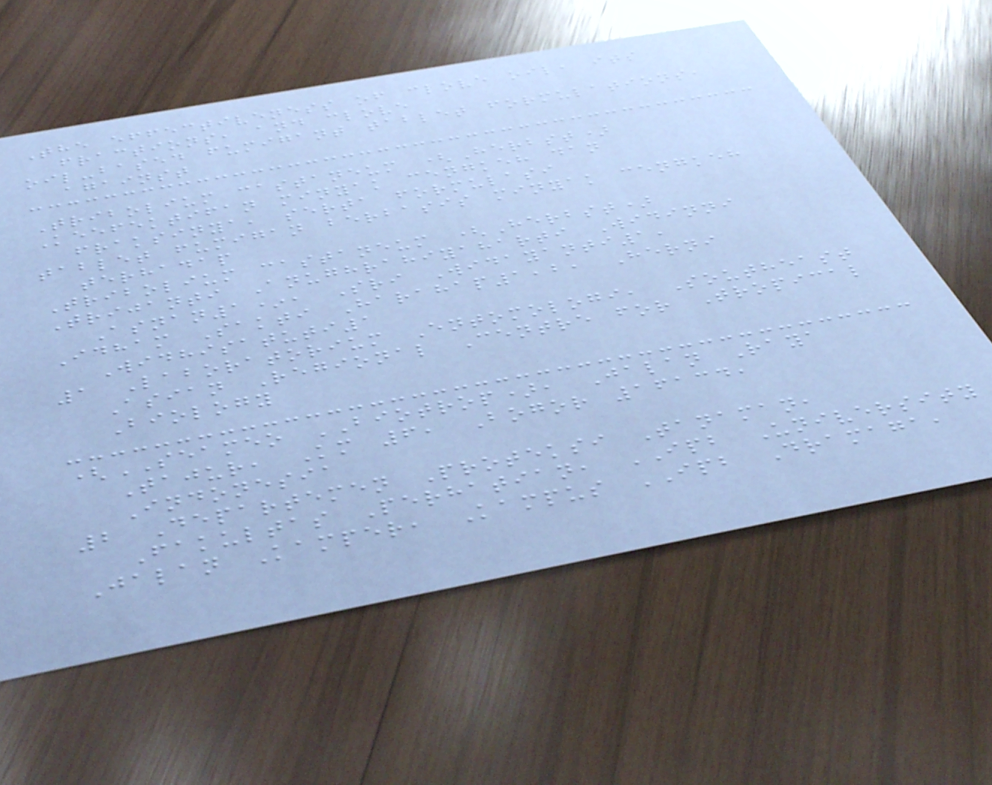The effectiveness of clove oil, its
fractions, and clove
oil-based fumigant tablet formulations,
against
Tribolium castaneum (Herbst)
Keefektifan minyak cengkeh dan
fraksinya, serta formulasi
tablet fumigan berbasis minyak cengkeh
terhadap
Tribolium castaneum (Herbst)
Trijanti Anughrahiyaharti Widinni
Asnan1*, Sri Widayanti1,
Idham Sakti Harahap1,2, Herni
Widhisatuti1
1 Laboratorium Entomologi, Southeast
Asian Regional Centre for Tropical
Biology
(SEAMEO BIOTROP), Jalan Raya
Tajur, Km 6, Bogor 16134,
Indonesia
2 Departemen Proteksi Tanaman,
Fakultas Perhatian, IPB University
Jalan Kamper, Kampus IPB Dramaga,
